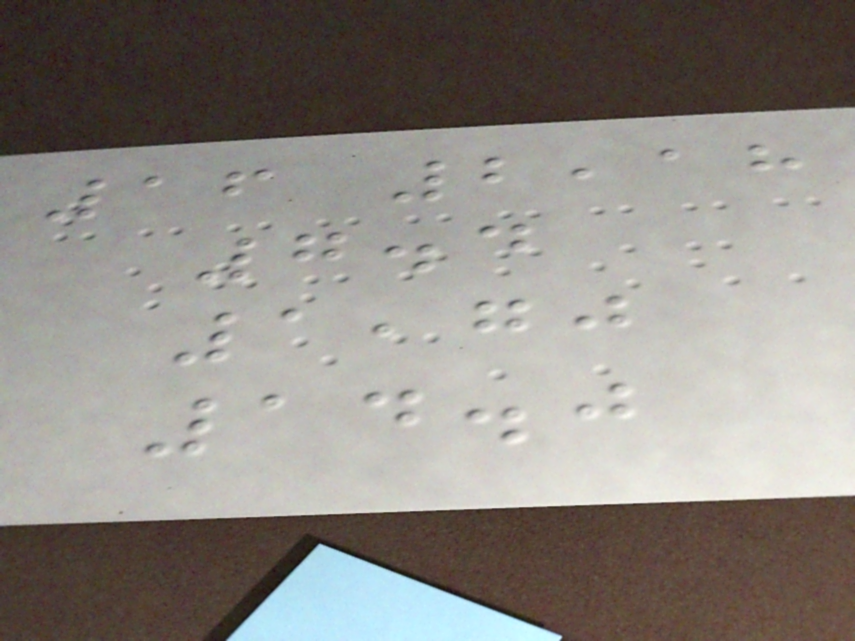16 2,18
7.4
1,70
14.0
